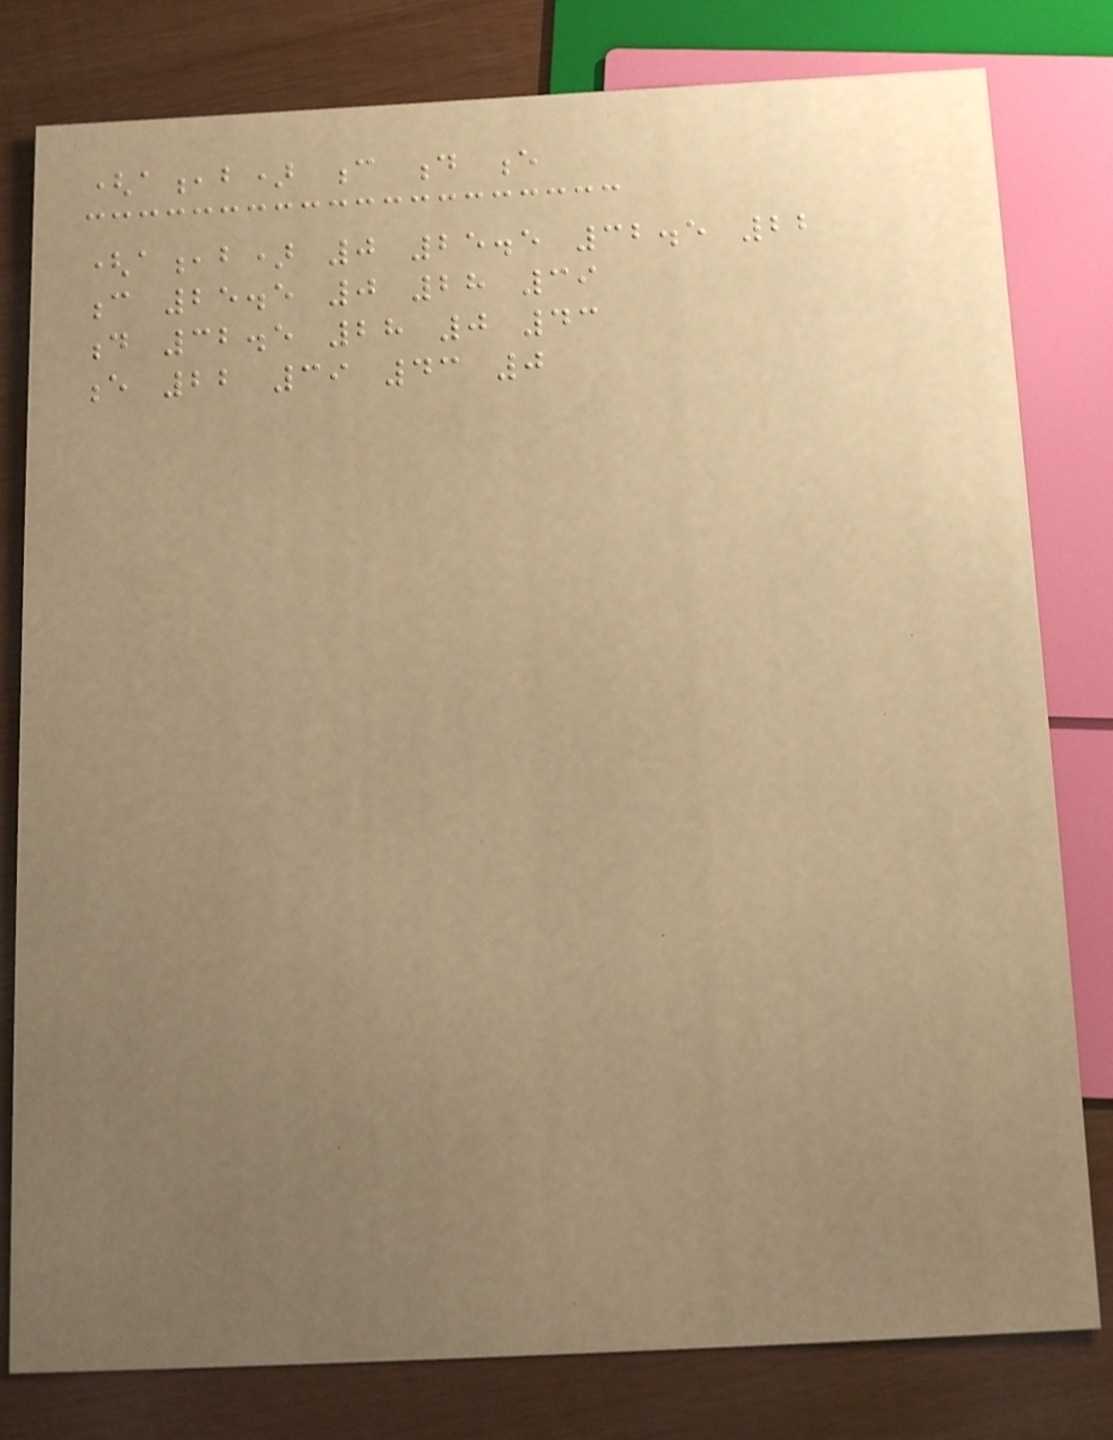(a,b) c d e
(a,b) 0 25.5 32.5 22
c 25.5 0 28 39
d 32.5 28 0 43
e 22 39 43 0
